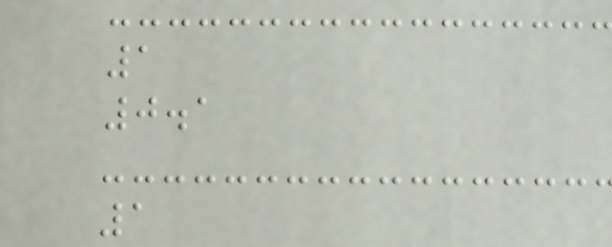1
0.1
1
